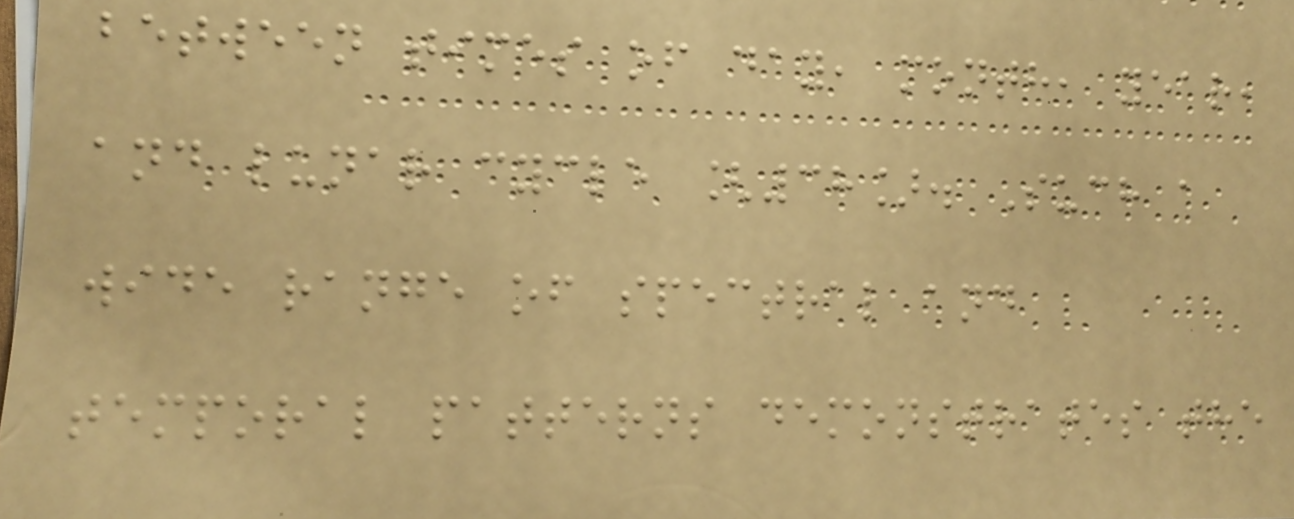between times of day, month, year,
and lunar cycle [38]. Such a
wide range of spectral and
temporal patterns demonstrates the
